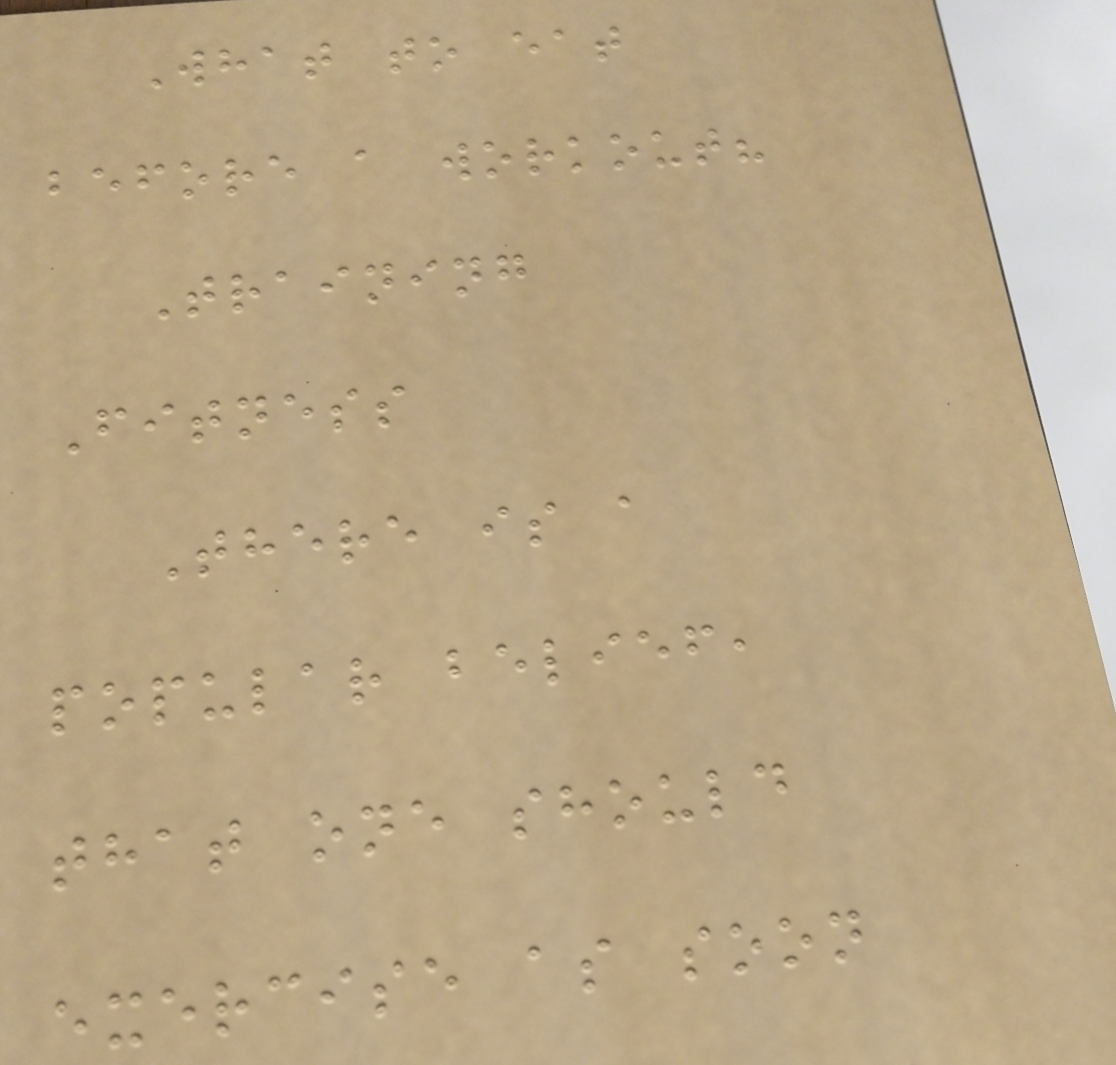What to eat
before a workout?
Training
Fitness
There is a
popular belief,
that one should
exercise as soon
